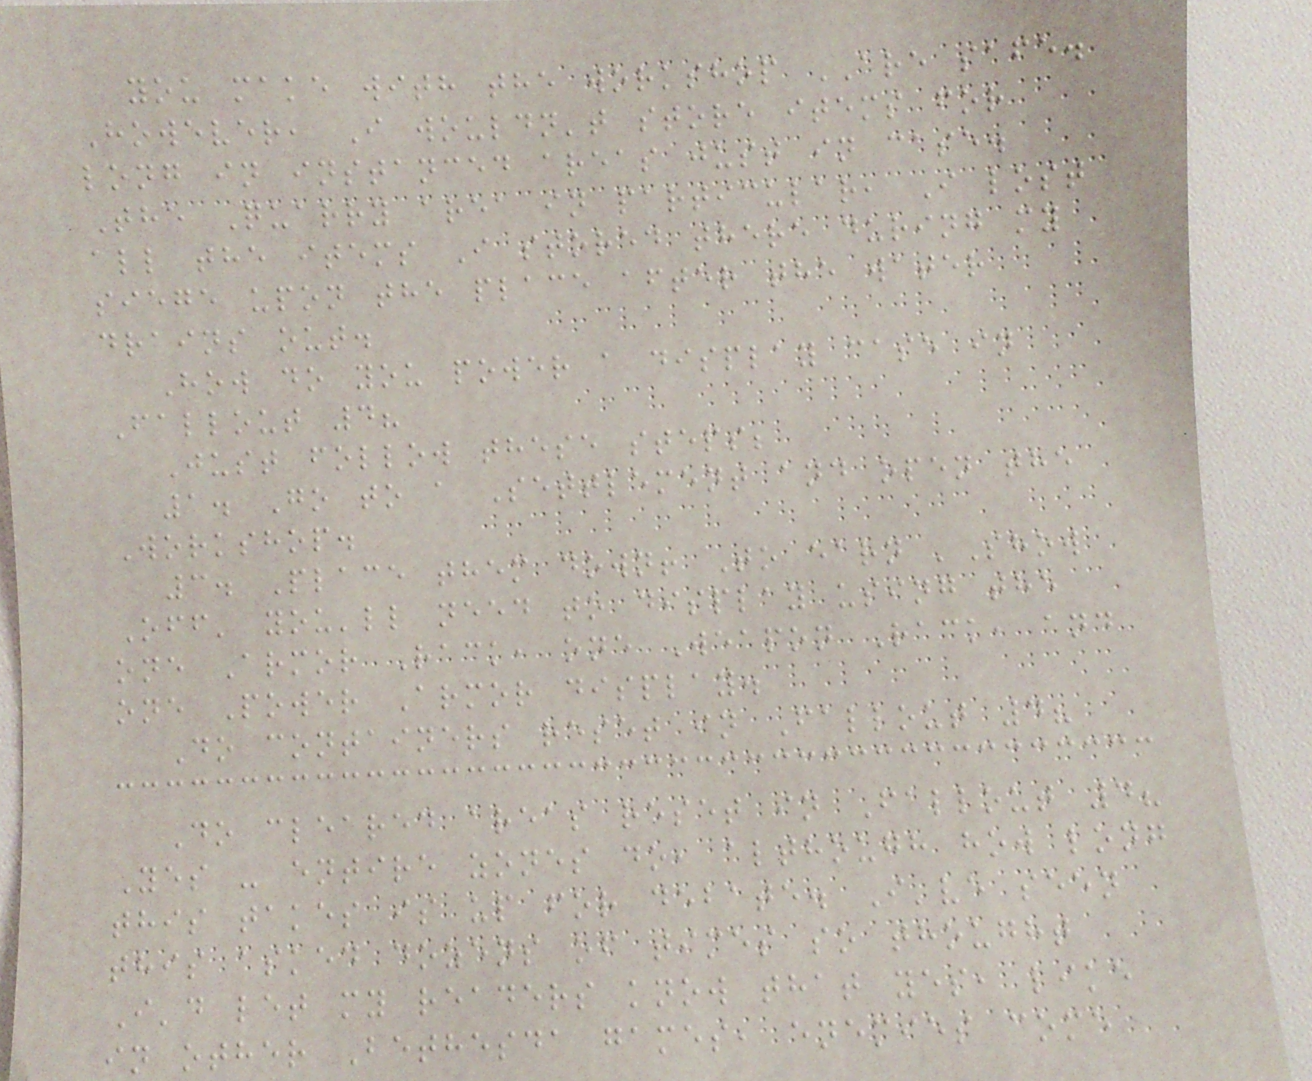you make with the workshop ARE safe.
However, I wouldn't store items for
long in instanced areas just in case.
The Quarry area in particular, I lost
all the items I stored there during my
siege upon the place after the water
drains out.
How do you power a display case in
Fallout 4?
Just follow these steps;
1. Go to a Settlement and open the
Workshop.
3. Place them down! To earn 'Show
Off' you'll need to display using the
one Armor Rack, one Weapon Rack, and
one Power Armor display.
Do containers reset in Fallout 4?
Do cleared areas reset in Fallout 4?
Yes - entire zones do, although how long
this takes is up for debate. I've seen
this asked dozens of times so thought
I'd let my readers know that yes, like
in other Bethesda games, enemies come
